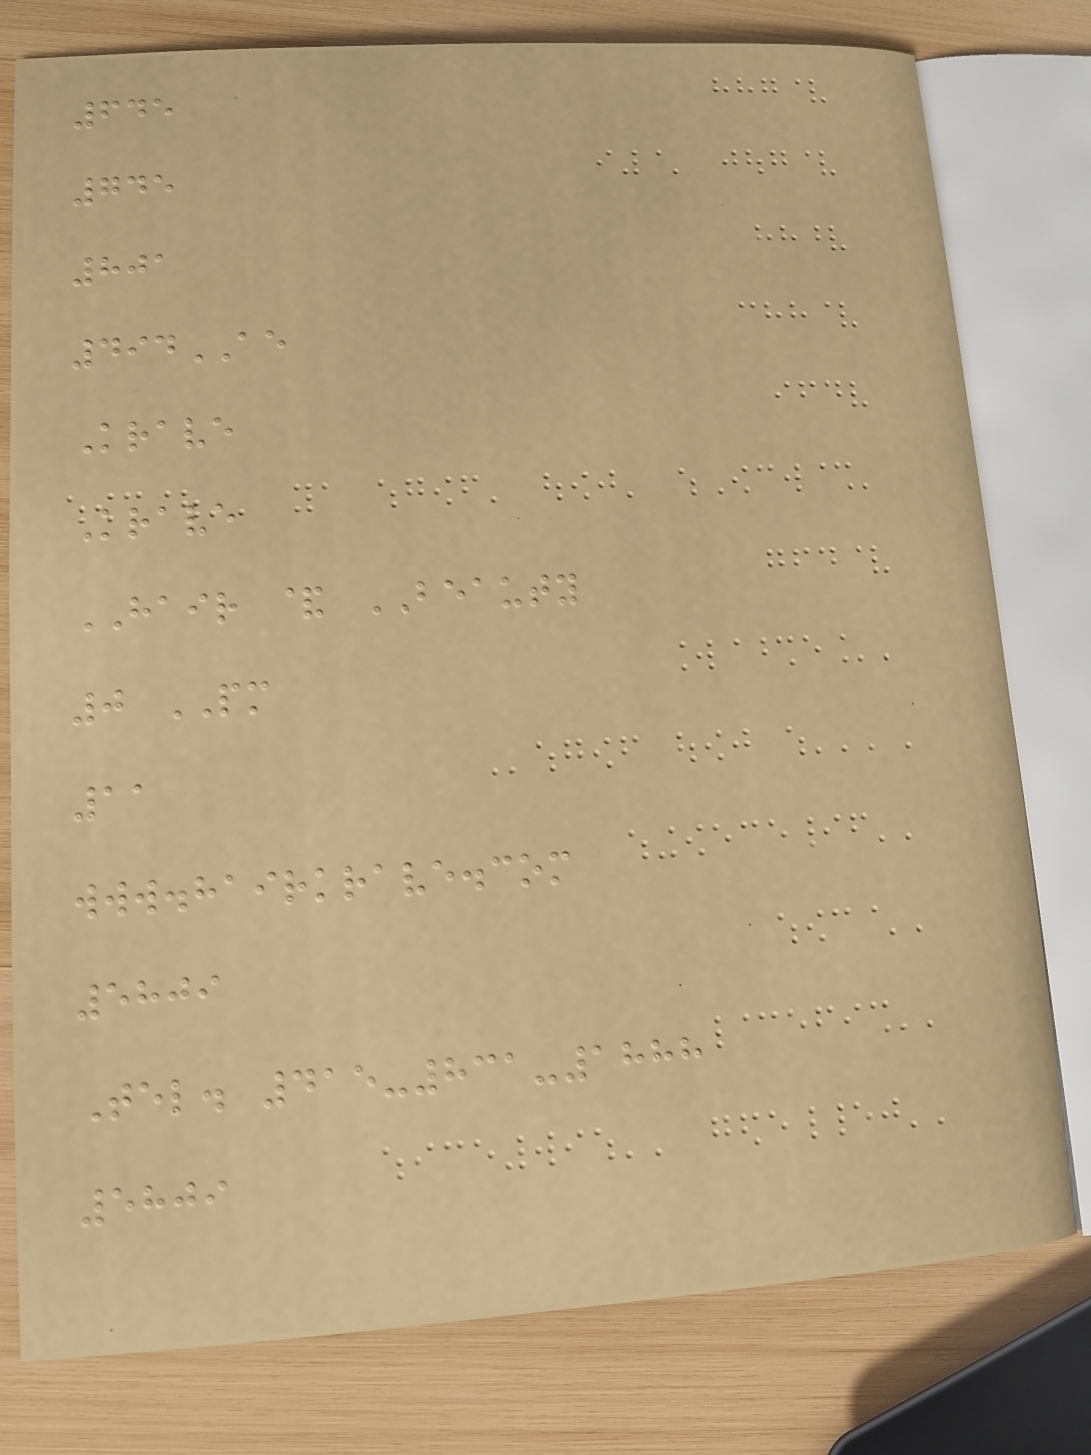645
745
801
494AE
Krave
Krave
HAIR & BEAUTY
0 PM
11
www.hairkrave.com
5809
Tel. 415-831-1888
5809
